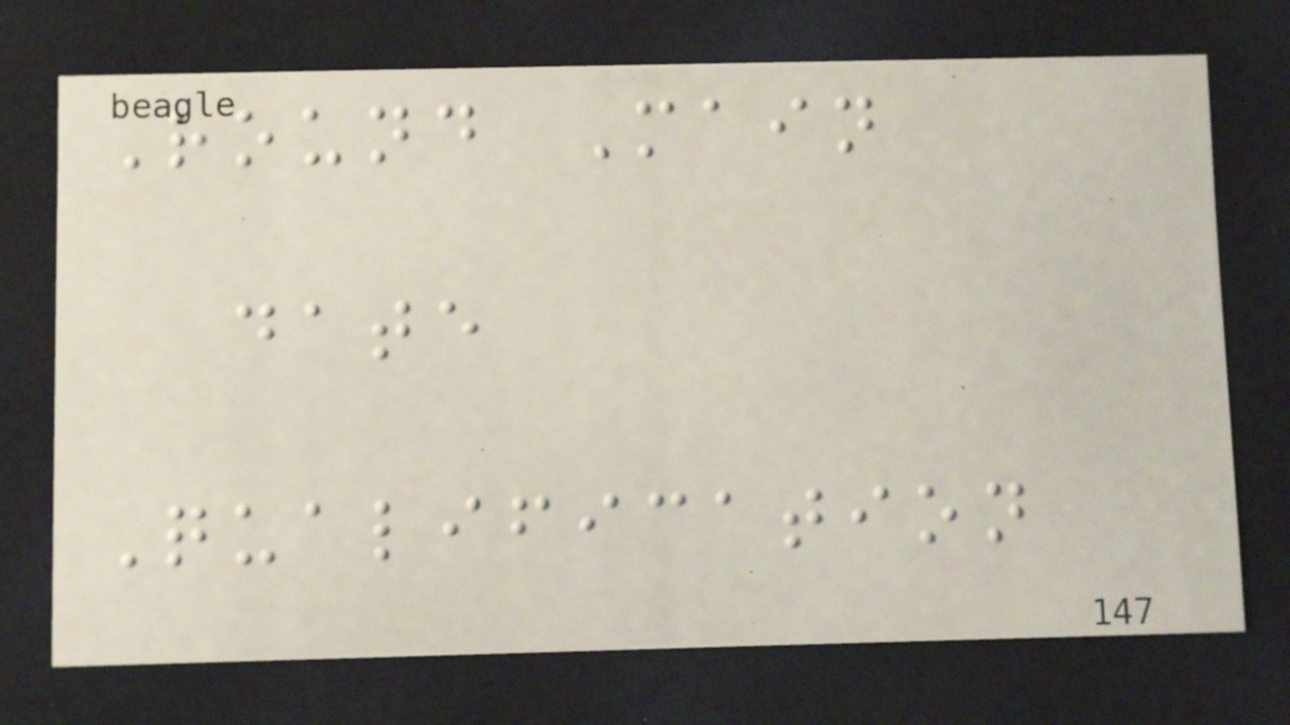Round Main
date
Qualification
